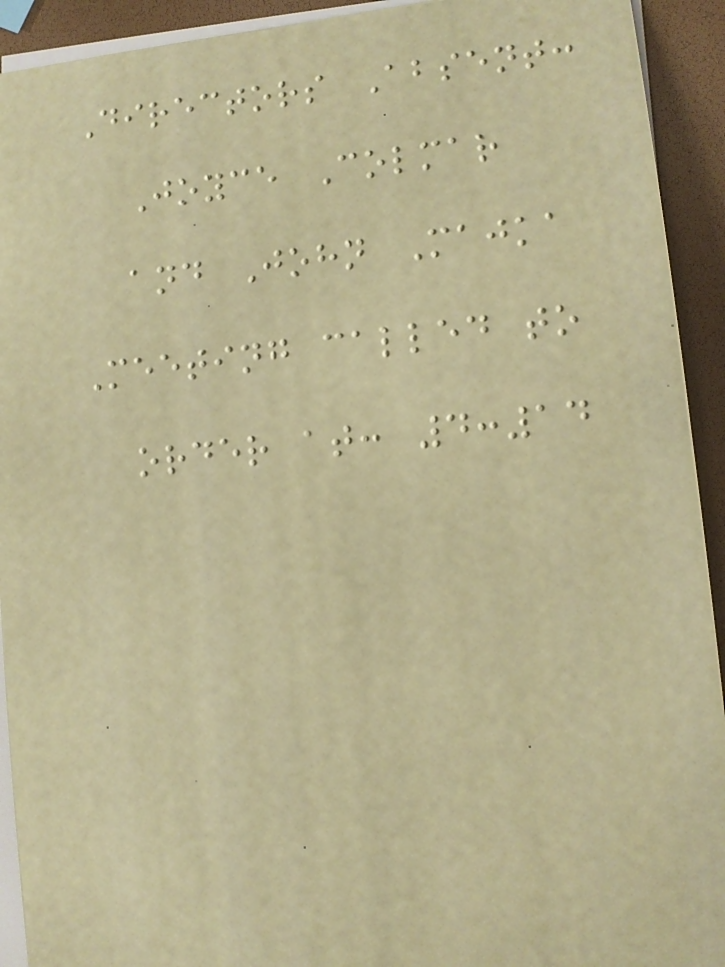Directors Absent:
Joyce Colmar
and John Majka
Meeting called to
order at: 4:14
